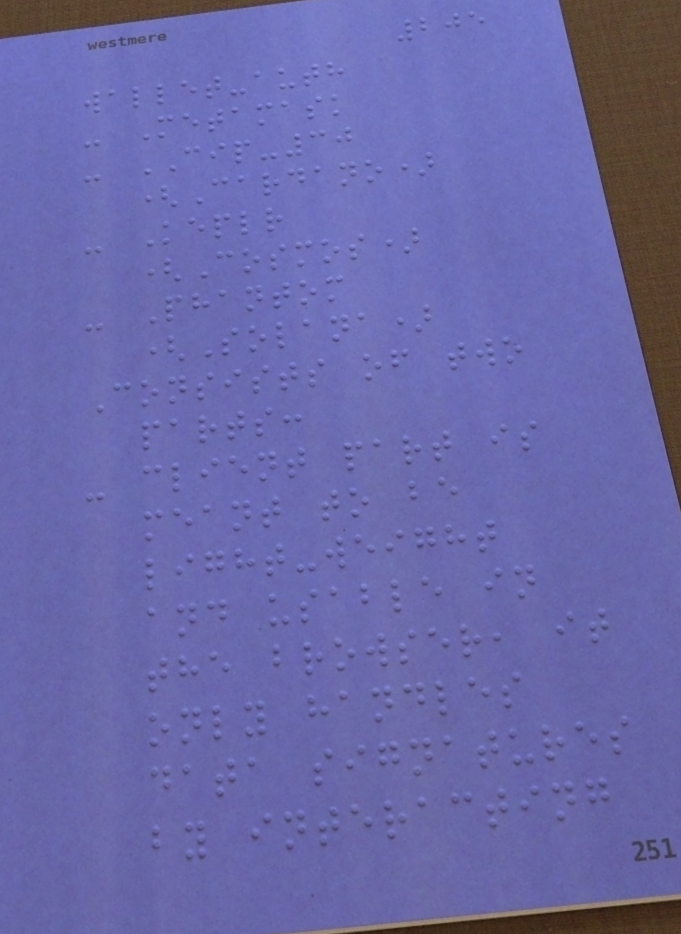205
wallet-auth
- Metamask
- CIP-30
(Cardano)
- Keplr
(Cosmos)
- Phantom
(Solana)
Consists of two
parts:
- client part is
meant to be
light-weight
and usable in
the browser, it
only handles
data signatures
by interacting
